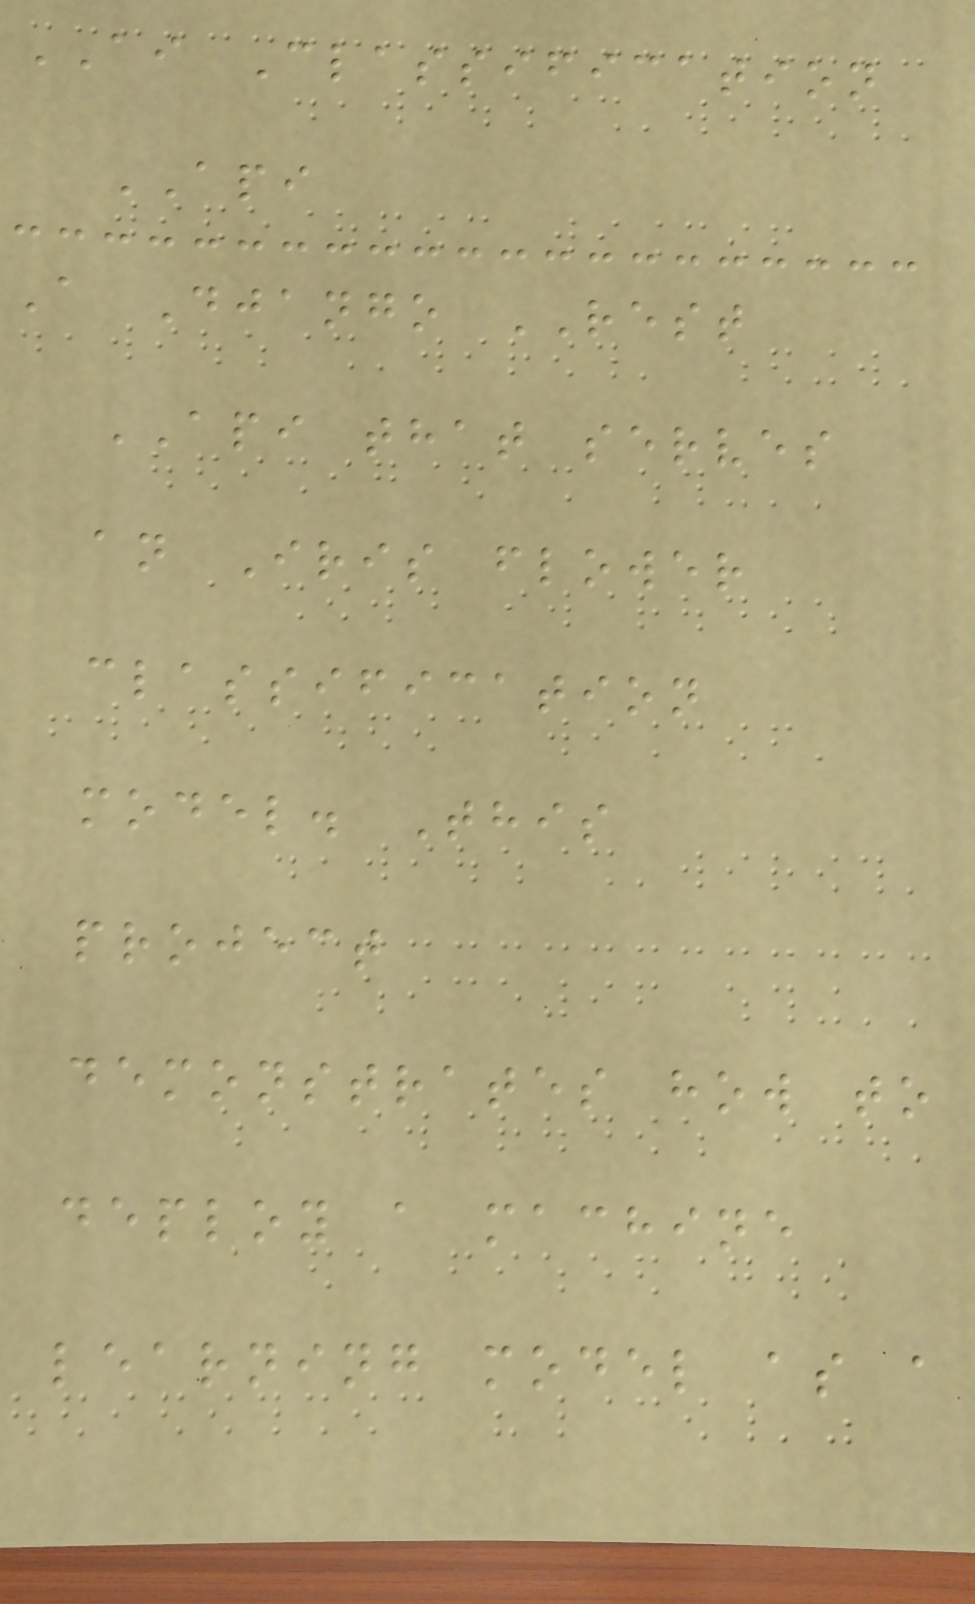AI Classification
API
A Django REST
API that serves
an Iris flower
classification
model. This
project
demonstrates how to
deploy a machine
learning model as a
